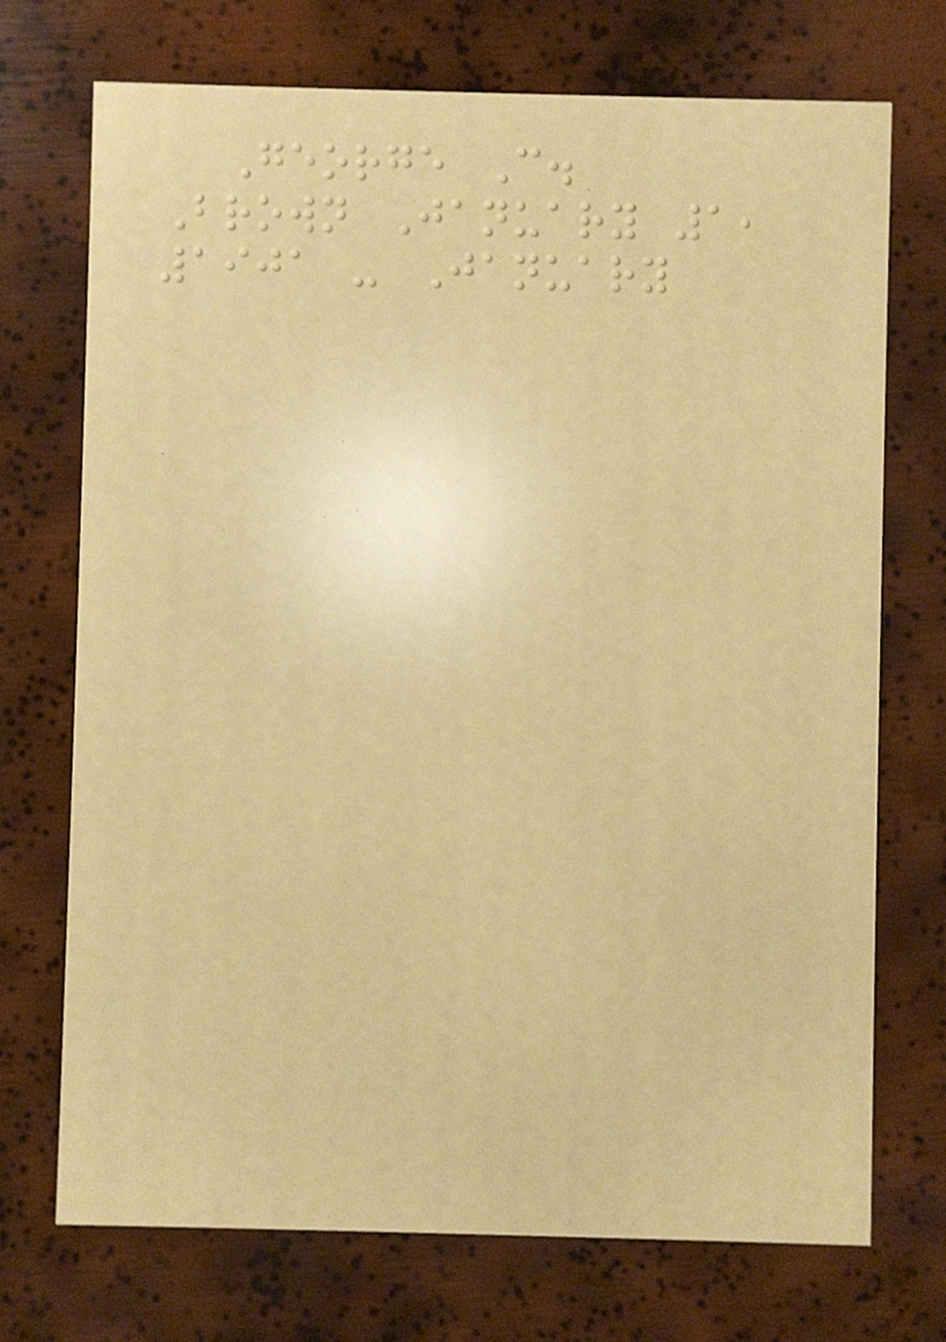George C.
Brown January 1,
1901 - January
